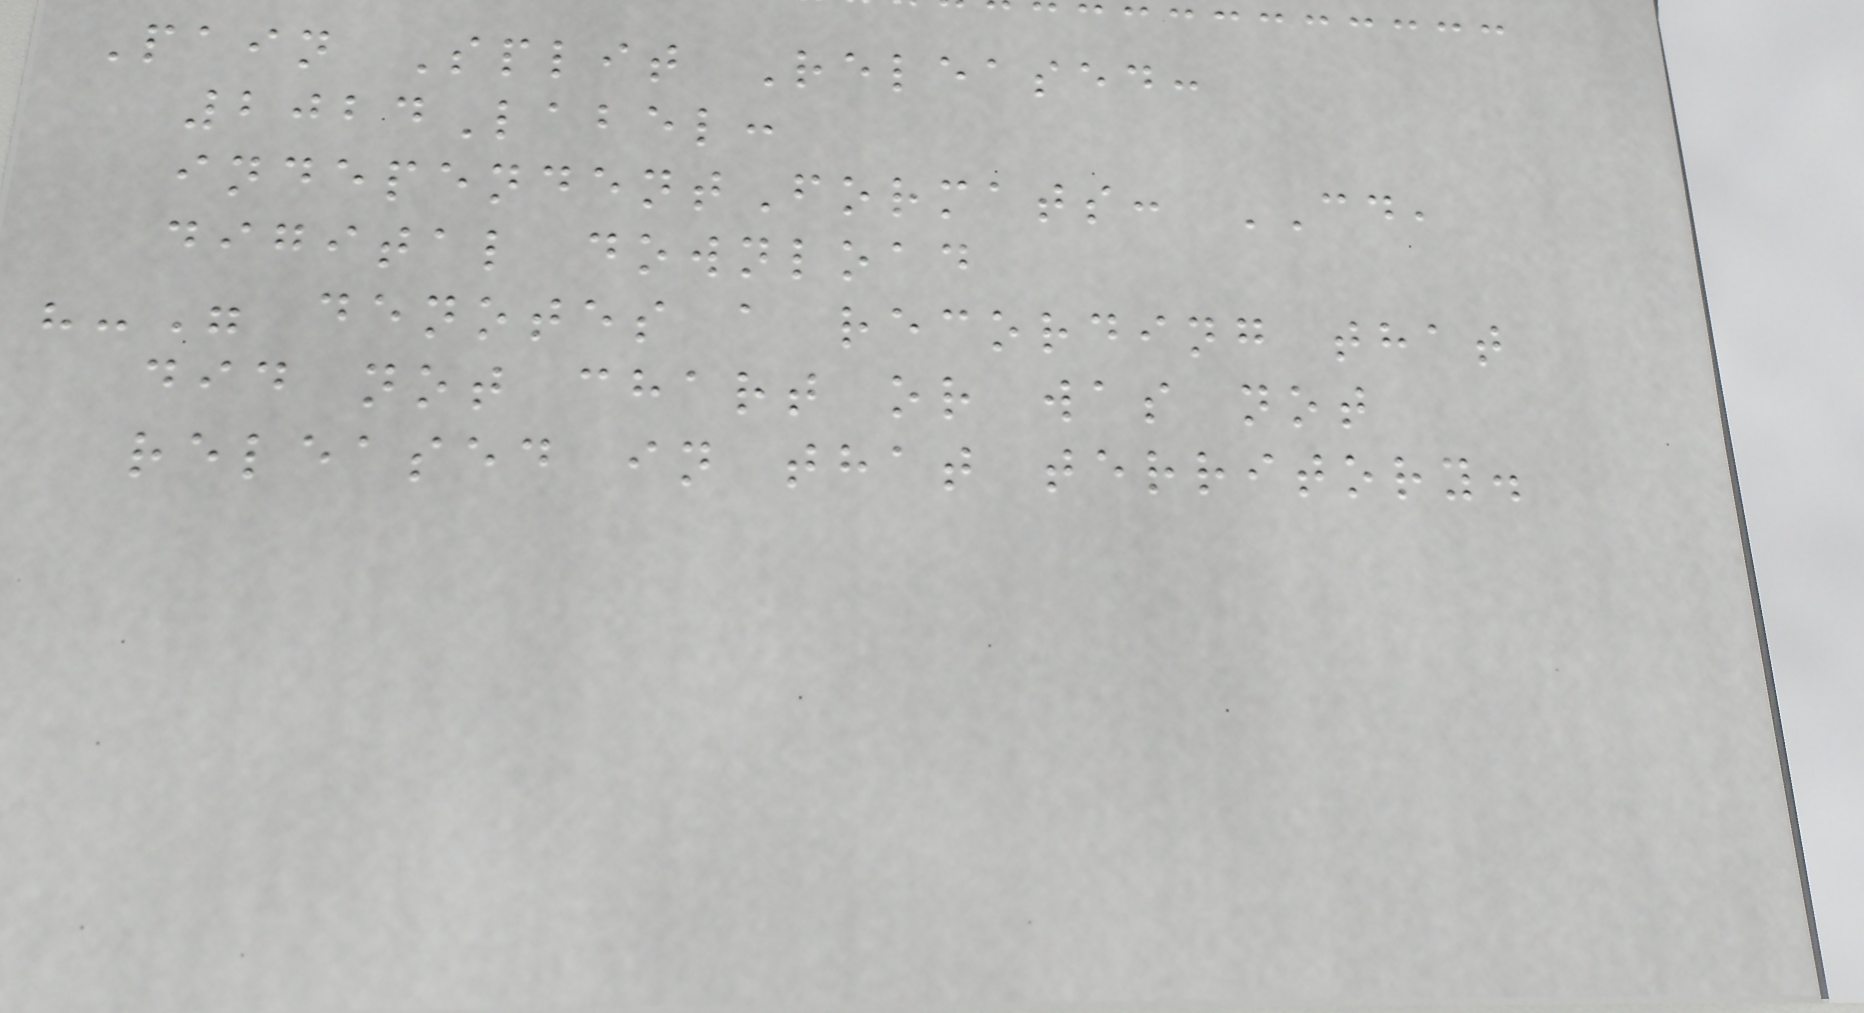Pain Split Released:
2024Label:
independentFormats: CD,
digital download
"-" denotes a recording that
did not chart or was not
released in that territory.
